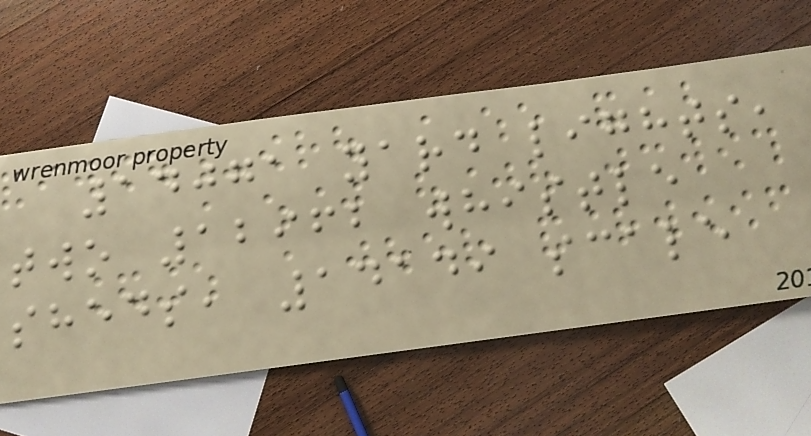14071 yard lights,
two 12962 whistle
sheds, 14149 scale
